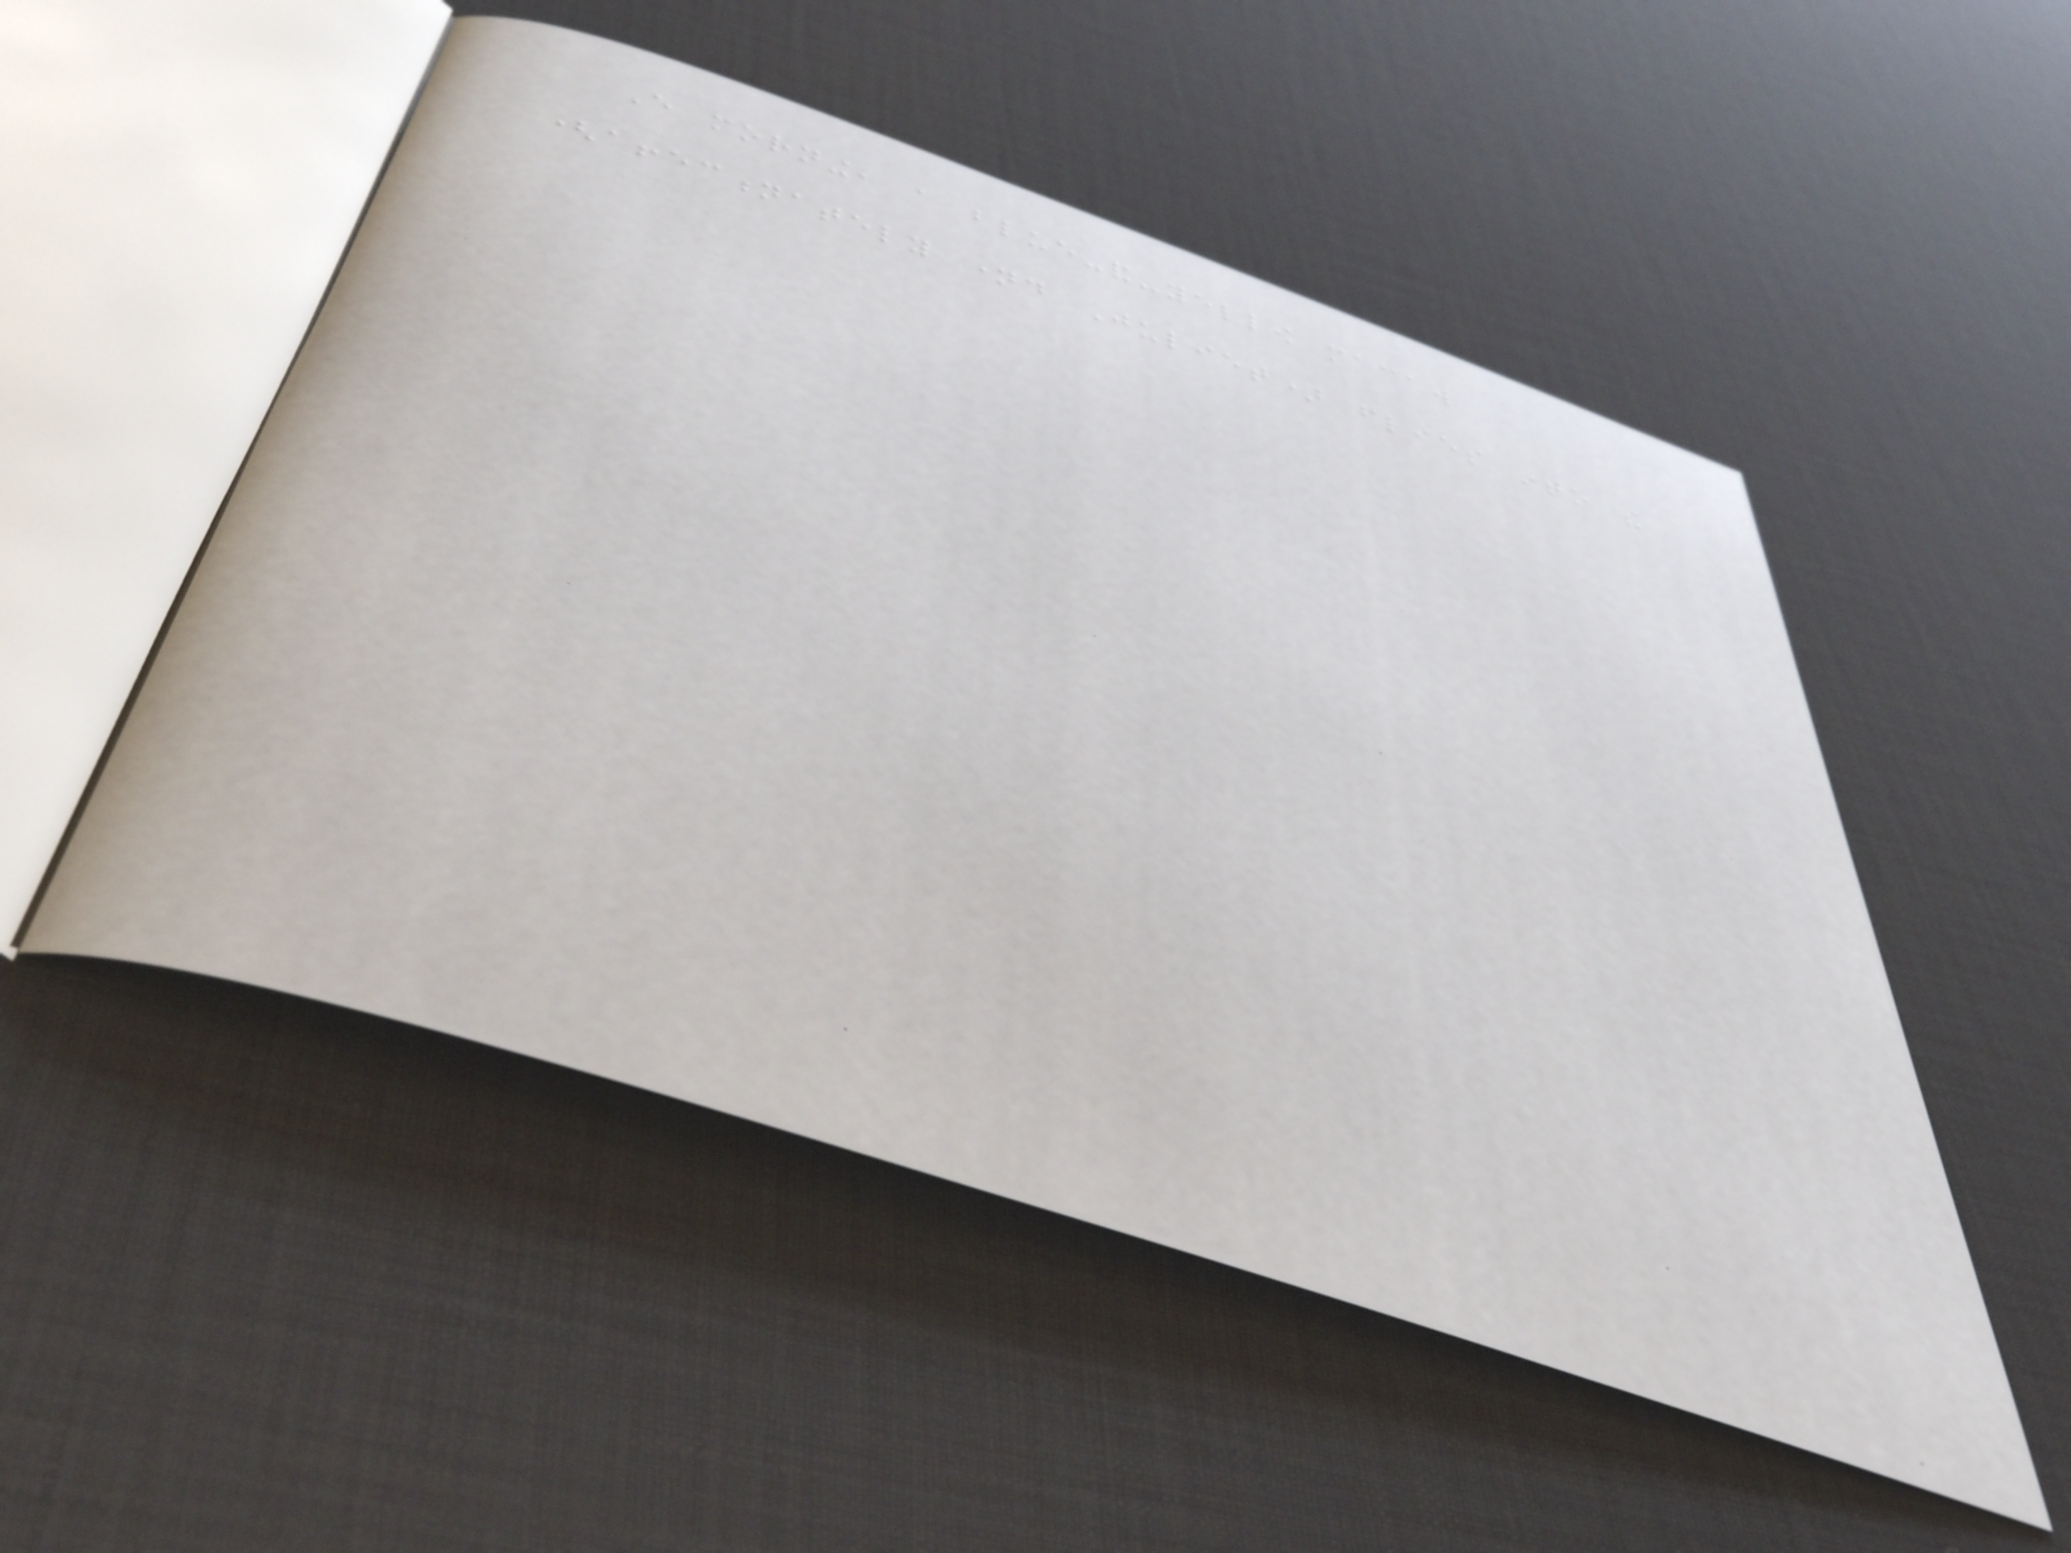Every morning, a blue-and-yellow macaw
(affectionately named Juliet) flies into the
